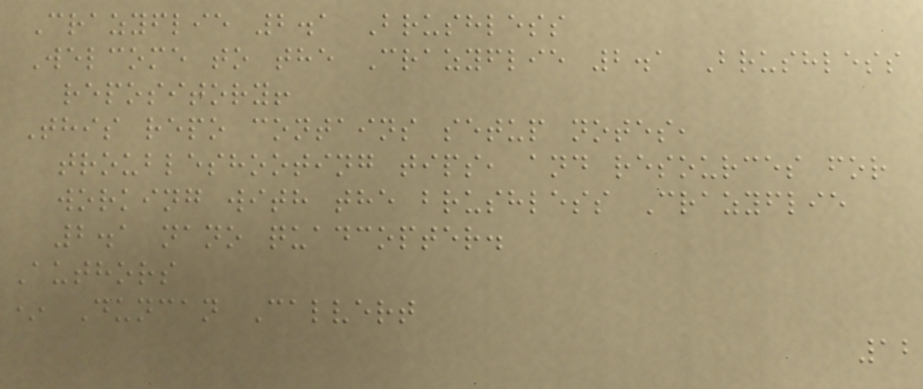Crazyflie 2.1 Brushless
Welcome to the Crazyflie 2.1 Brushless
repository!
This repo contains setup notes,
troubleshooting tips, and resources for
working with the brushless Crazyflie
2.1 nano quadcopter.
Authors
* Duncan Calvert
12
